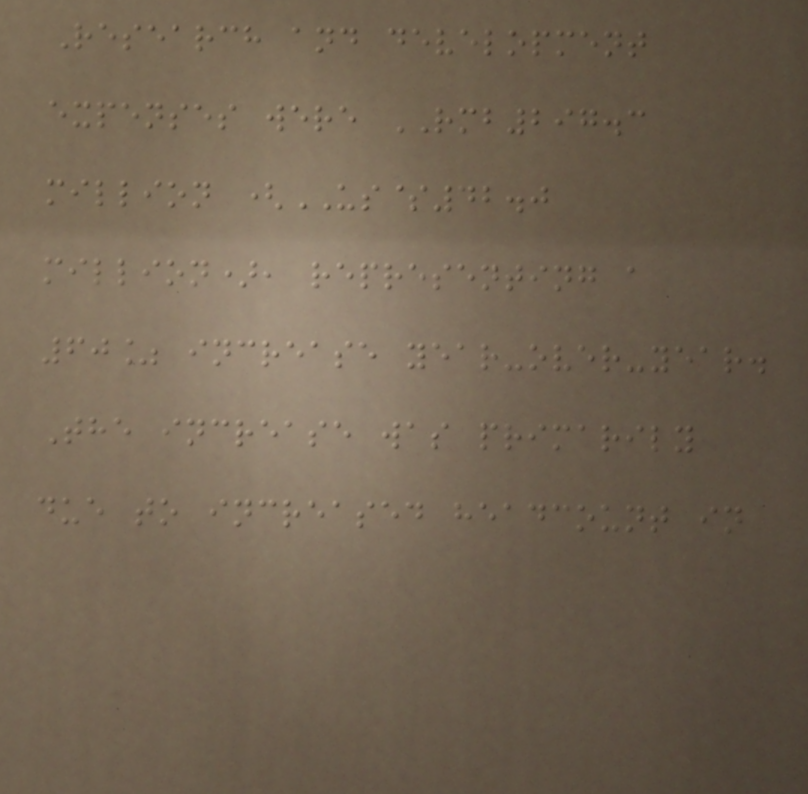Research and development
expenses were RMB297.3
million (US$42.0
million), representing a
60% increase year-over-year.
The increase was primarily
due to increased headcount in
